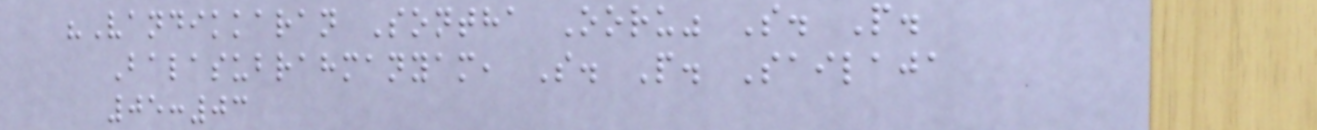"Vandikkaran Sontha Ooru" S. P.
Balasubrahmanyam, S. P. Sailaja
05:03
